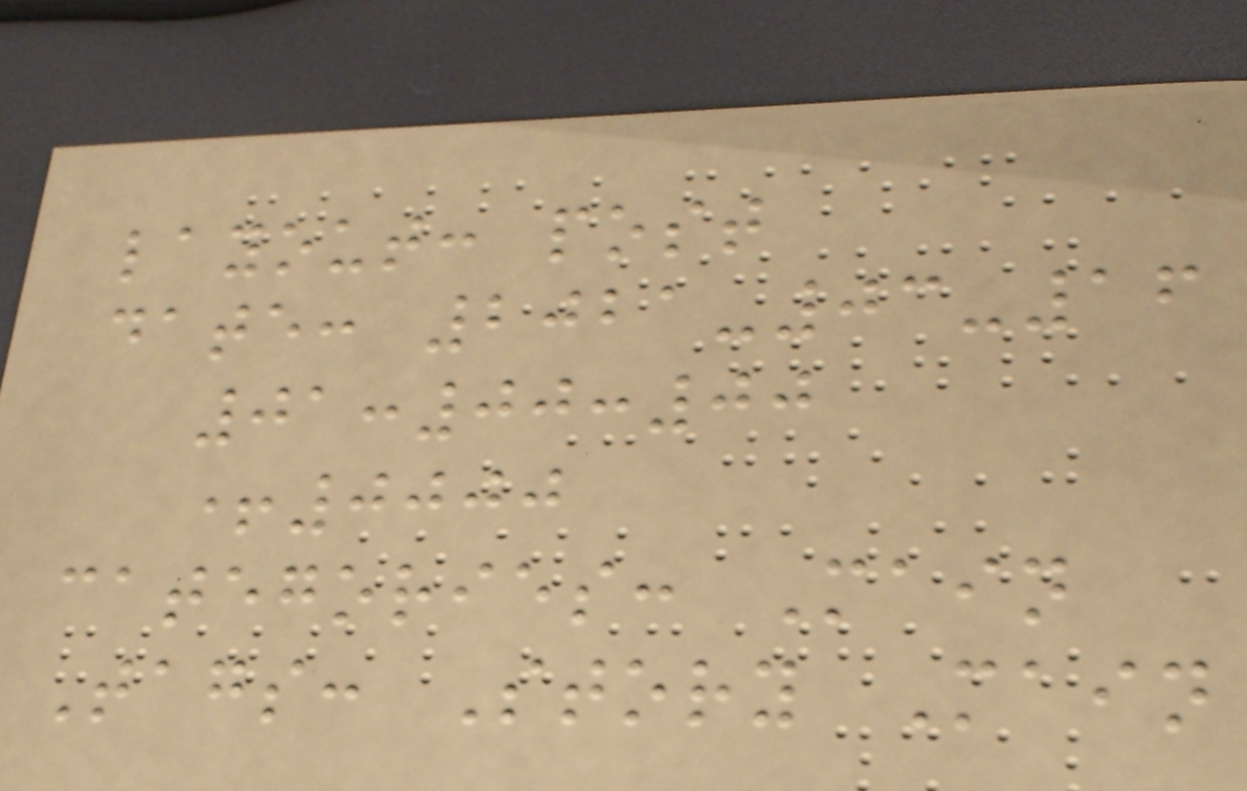layout: post
date: 2021-03-16
01:00:00
+0000
categories: Main
Tags: Story Main
